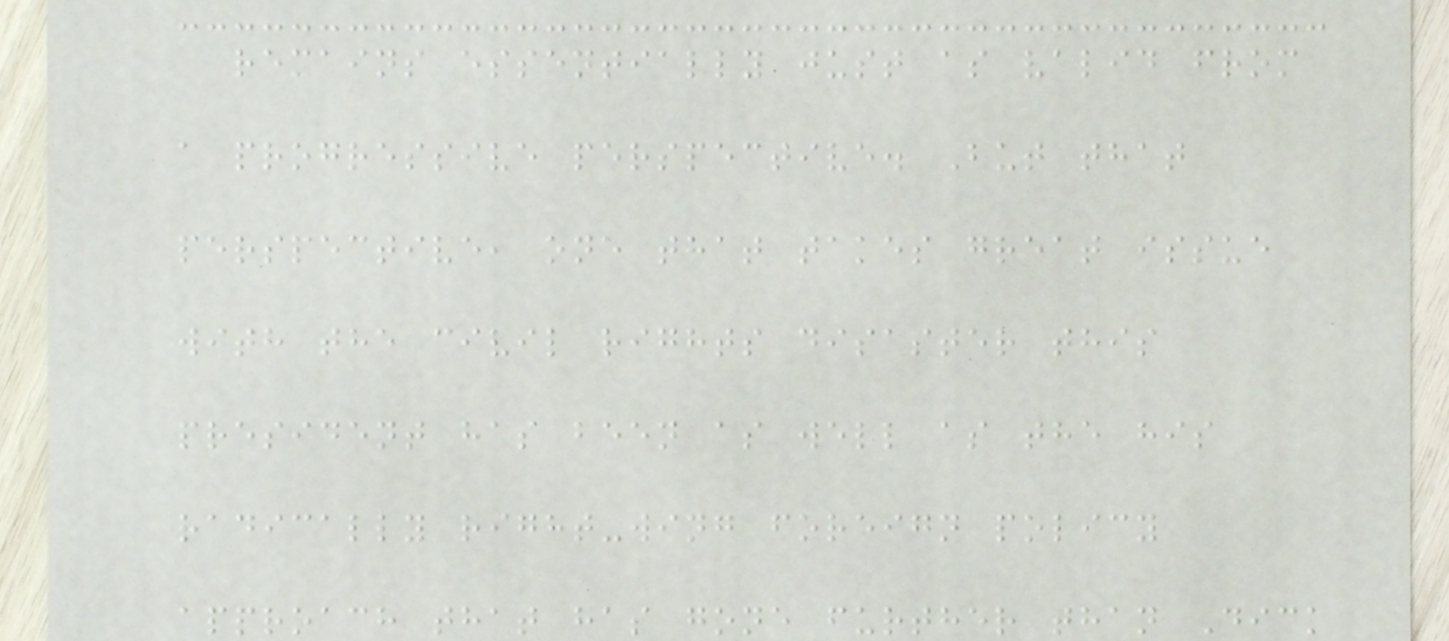remains essentially just as valid from
a progressive perspective. But that
perspective, one that takes great issue
with the civil rights disaster this
president has been as well as the his
radically right-wing foreign policy
approach that has gone further than Dick
